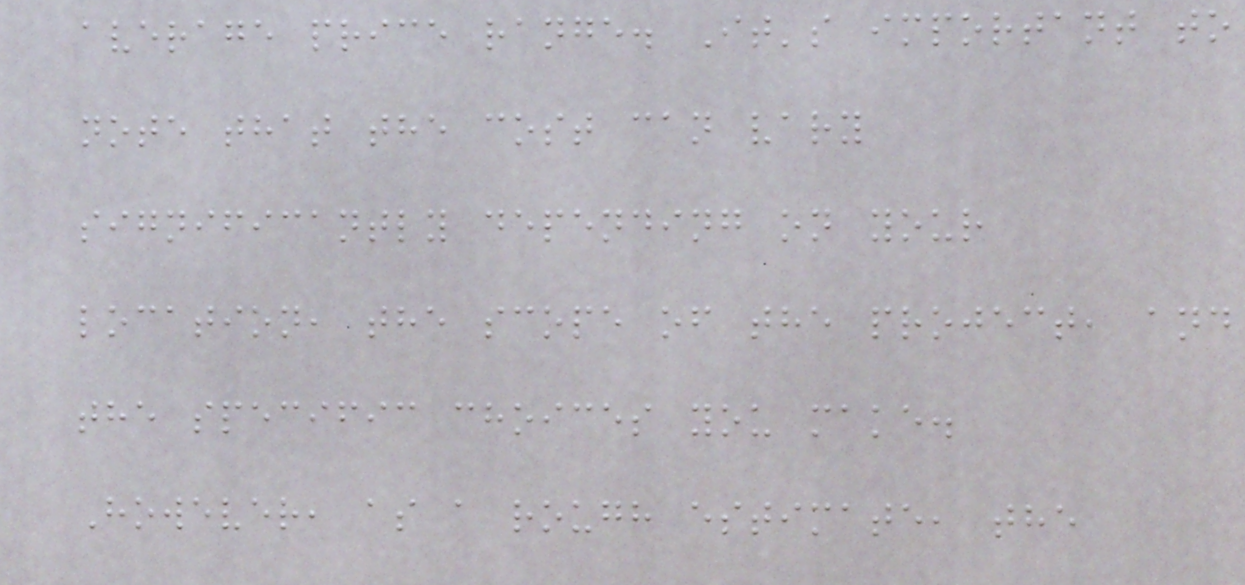average price range. It's important to
note that the cost can vary
significantly depending on your
location, the scope of the project, and
the specific choices you make.
However, as a rough estimate, the
